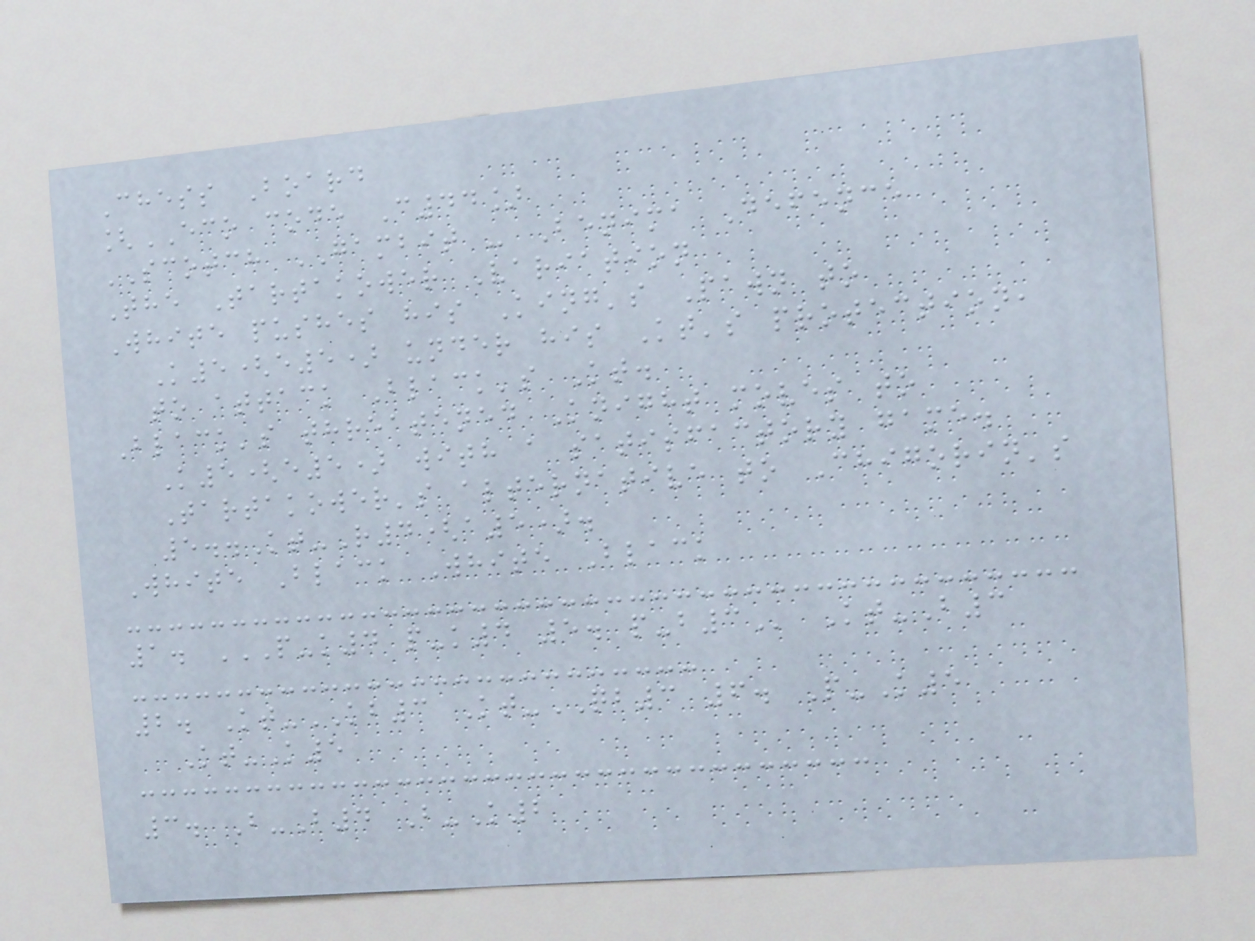Chess Board
[ECO code C44]
SCOTCH GAMBIT - Benima Defence
The Tartakower Variation
White pushes his King's Pawn to
K5(e5) under his Kt's protection,
to attack Black's Kt.
Black's threatened Knight moves to
K5(e5) with a satisfactory game.
Tartakower's alternative to Chigorin's
5..Kt-R4(a5).
White Black White Black
1. P-K4 P-K4 5. P-B3 Kt-B3
2. Kt-KB3 Kt-QB3 6. P-K5
Kt-K5
3. B-B4 B-K2
